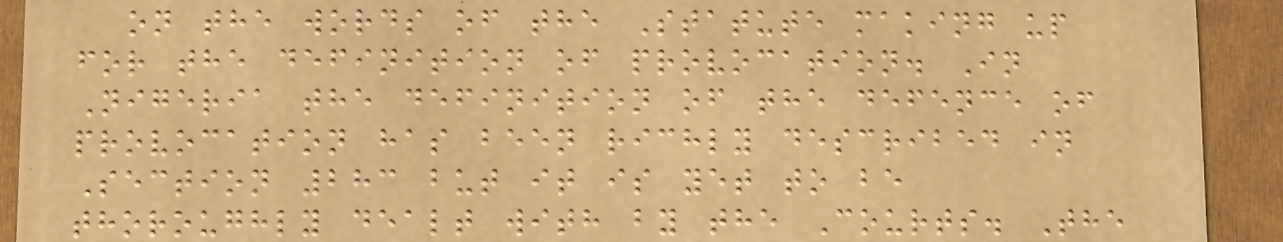on the words of the Statute making up
for the definition of provocation. In
Nigeria the definition of the defence of
provocation has been richly described in
Section 283 but it is yet to be
thoroughly dealt with by the Courts. The
